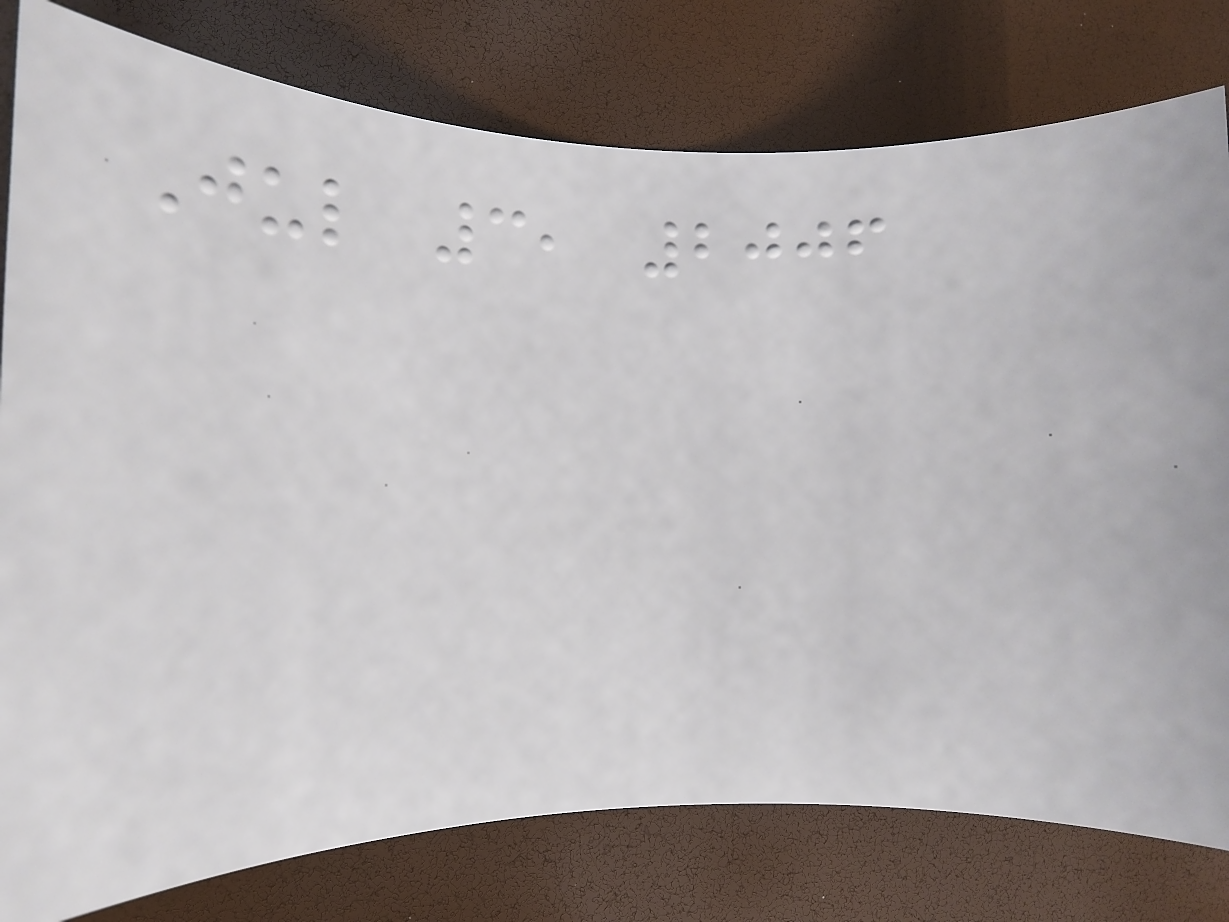Jul 3, 2006
